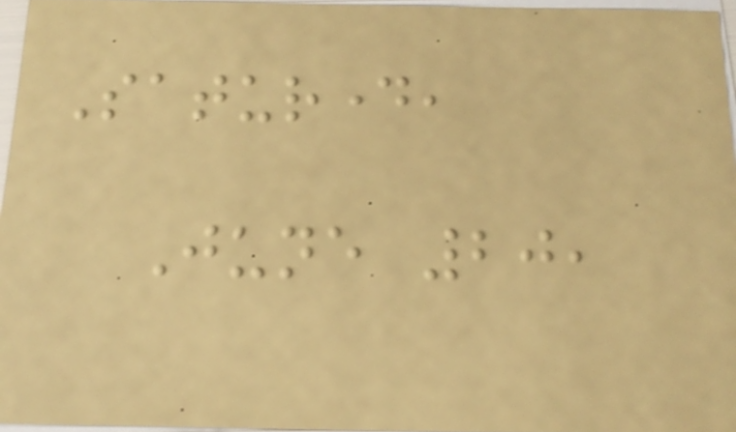Saturday,
June 20,
